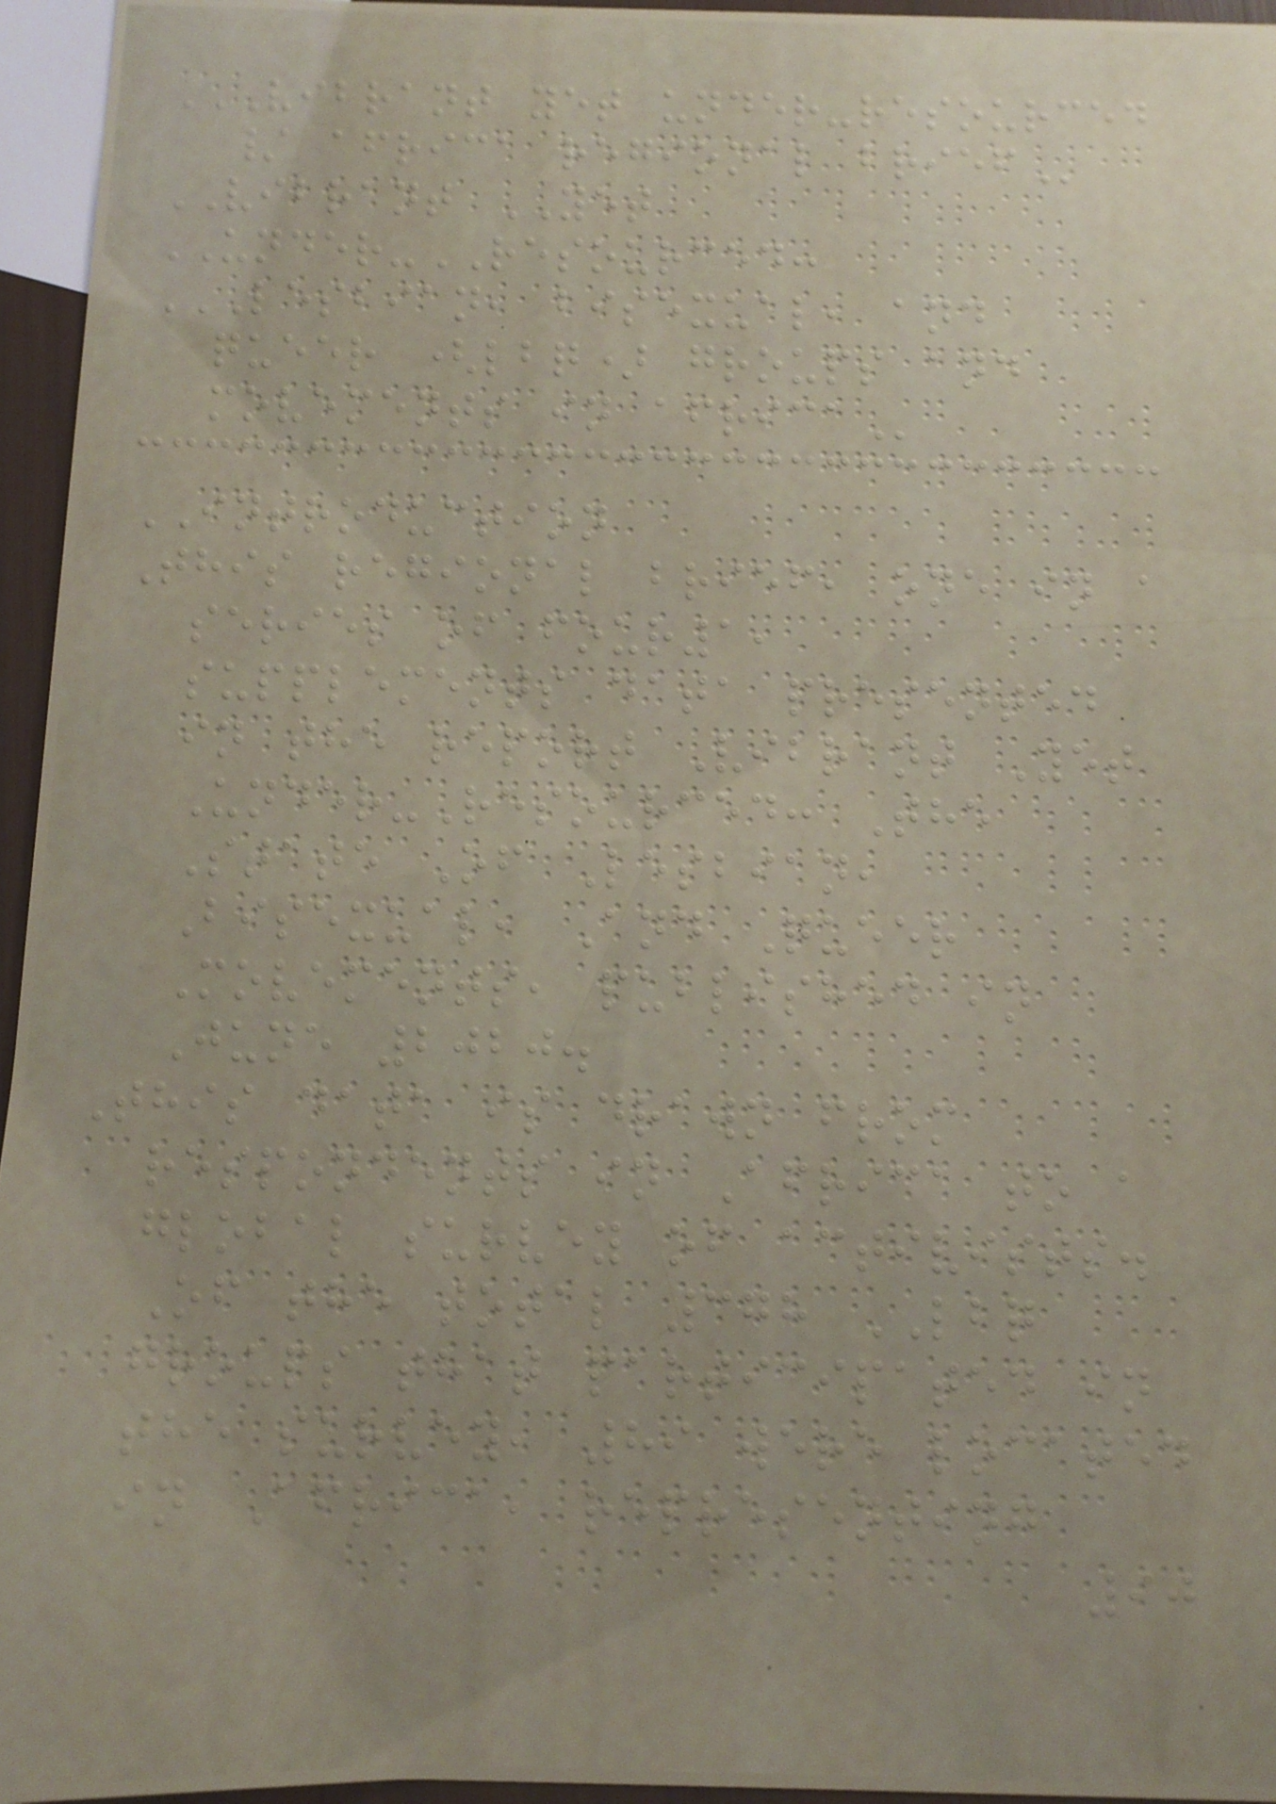VIBRANT YET UNDER-RESOURCED
/ AFRICA REGIONAL BRIEF
VIBRANT YET
UNDER-RESOURCED:
LESBIAN, BISEXUAL, AND
QUEER (LBQ) GROUPS AND
MOVEMENTS IN AFRICA
INTRODUCTION
This regional brief, one in a
series of four1,
supplements data presented
in the report Vibrant Yet
Under-Resourced: The
State Of Lesbian,
Bisexual, And Queer
Movements, published in
June 2020.
This data is drawn from
respondents in Africa to a
global survey of activists.
Of the total 378 LBQ
groups that participated in
the survey, 89 were located
in Africa, representing
90
